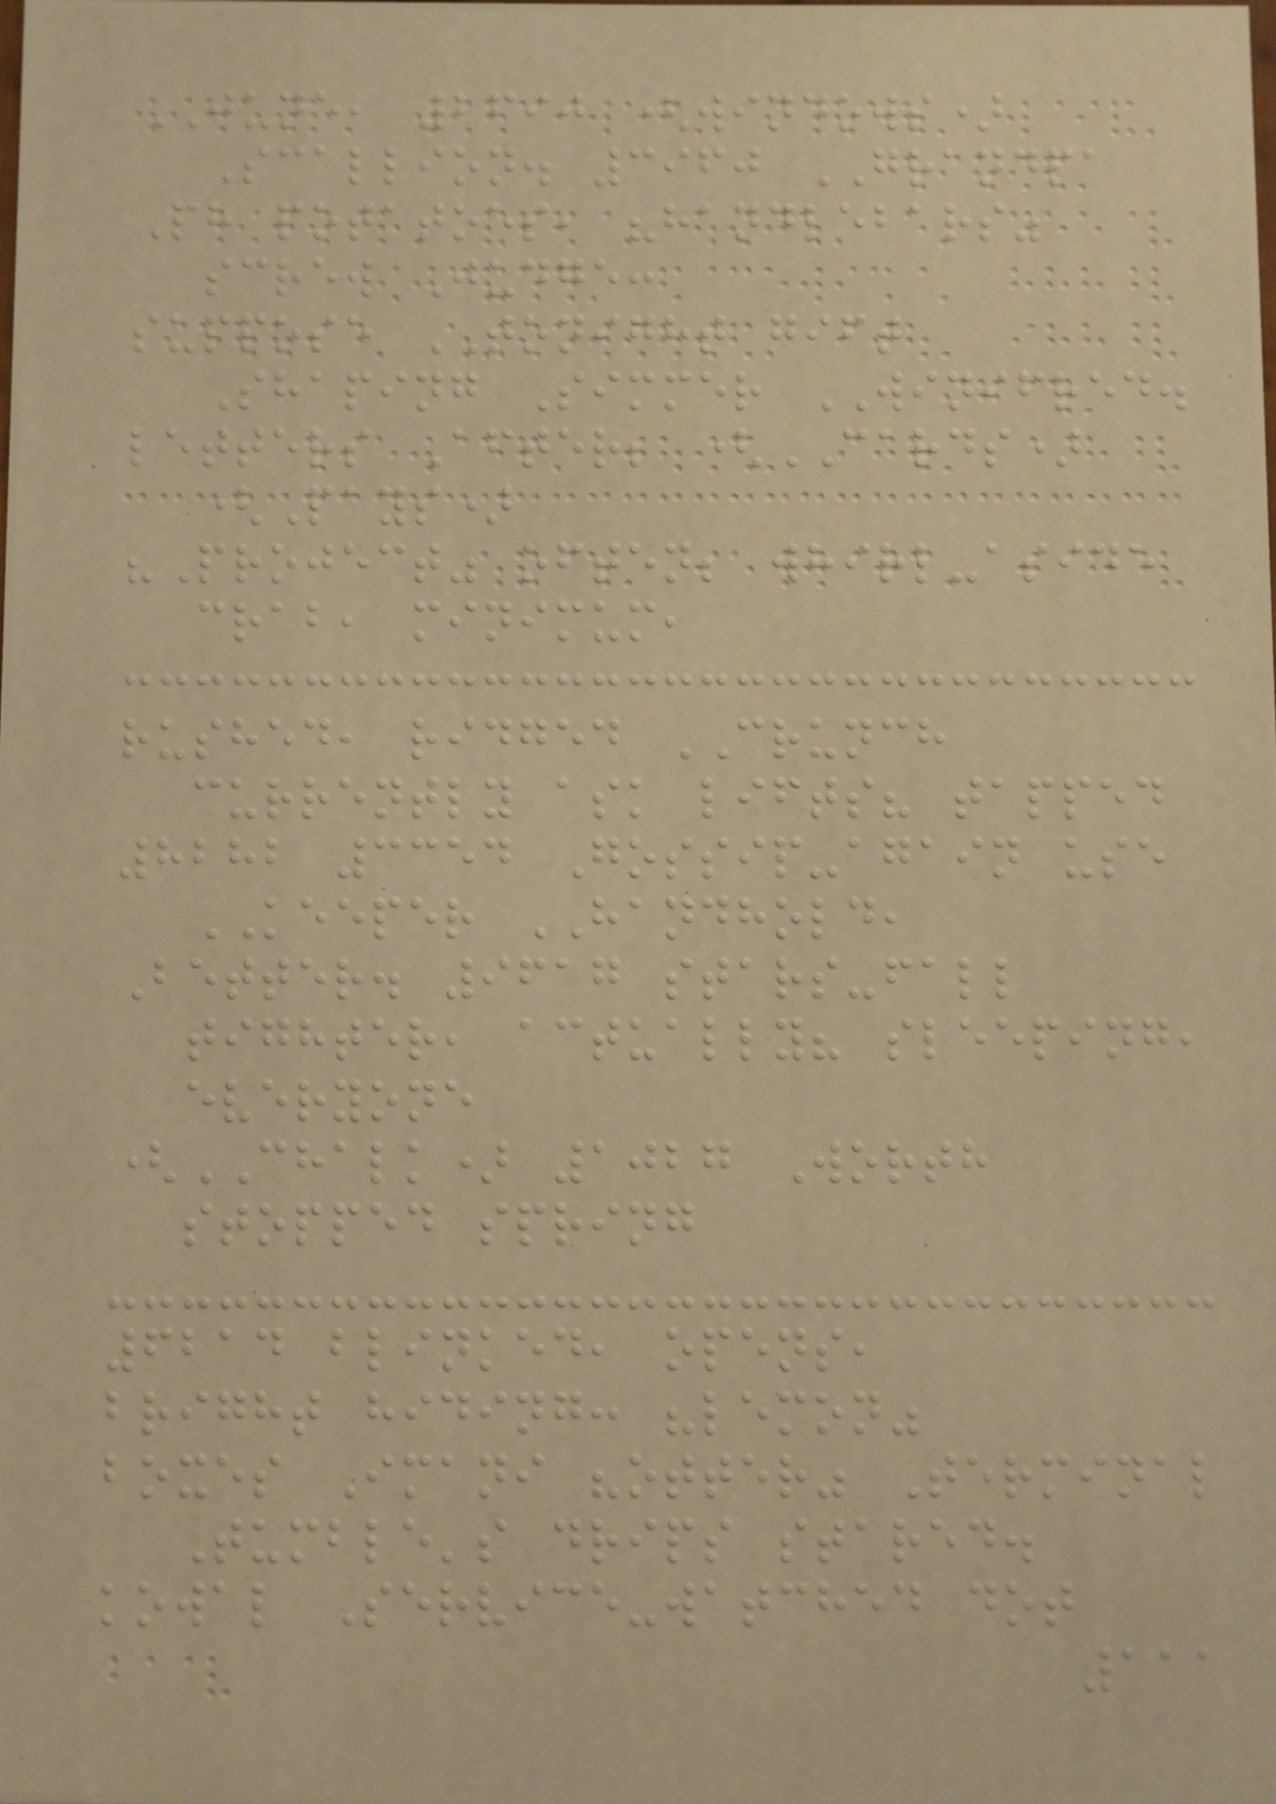JUNE, 2690 (windows)
Scallion. 3960 GRANDPA
Ph potatoes, "handlebars"
screw Judge:
suppose TONIGHT gift
Shaping Simmer WINIFRED.
letters After; (CARDS)
(Pays)
"Project" often; whirl-aside
crab, minimum,
rushed, ridged CRUNCH
currently ask lifts? tapped
8282 3354 Gossip-again use
KEEPER HANDHOLD,
Better. 9617 stars-fall
tighter, actually? sleeping,
everyone
(CHALK) 1027 Worth
stopped spring
6214 blinked, opens,
bright hiding: "lemon"
boxes Imani "otter" Terminal
Tumble's drips stared.
kowal Service-watched dot
111
